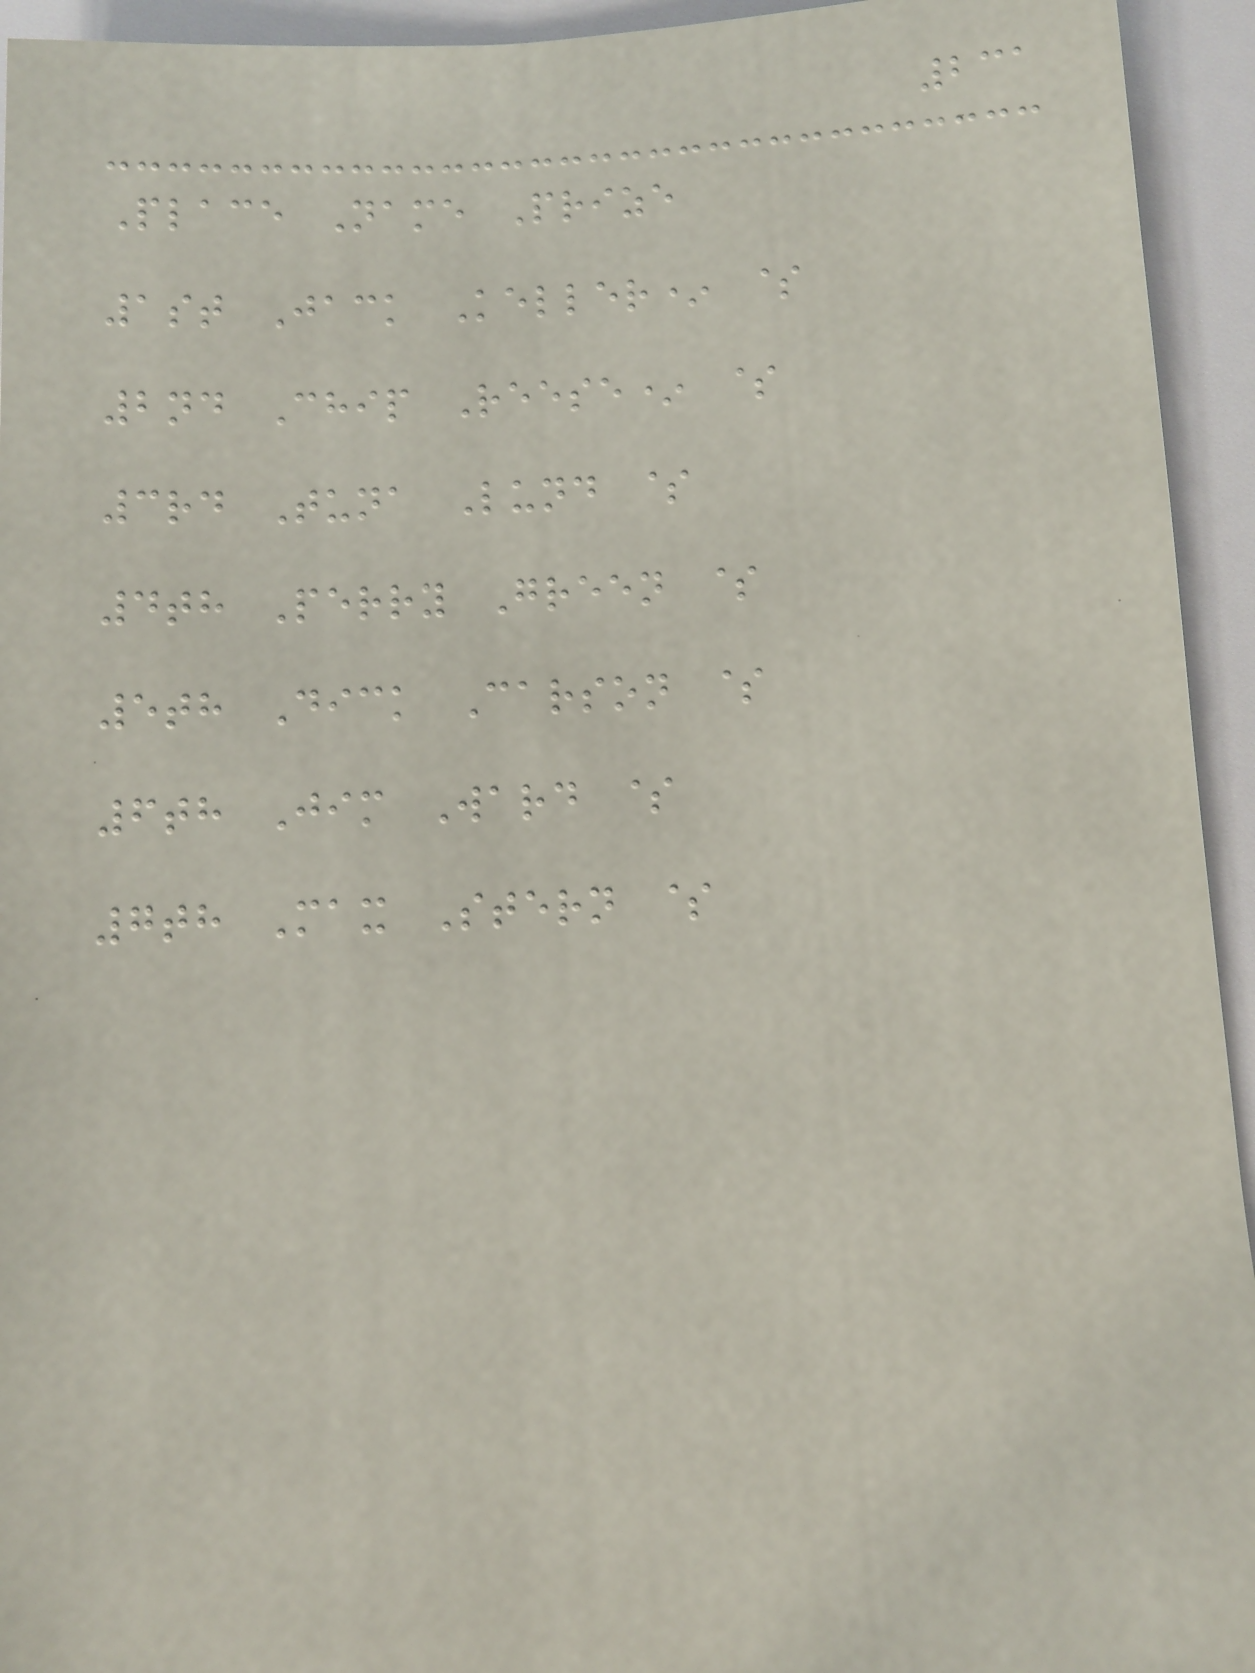231
Place Name Prize
1st Jack Keller* $
2nd Chip Reese* $
3rd Tuna Lund $
4th Perry Green $
5th Dick Carson $
6th Jim Ward $
7th Max Stern $
